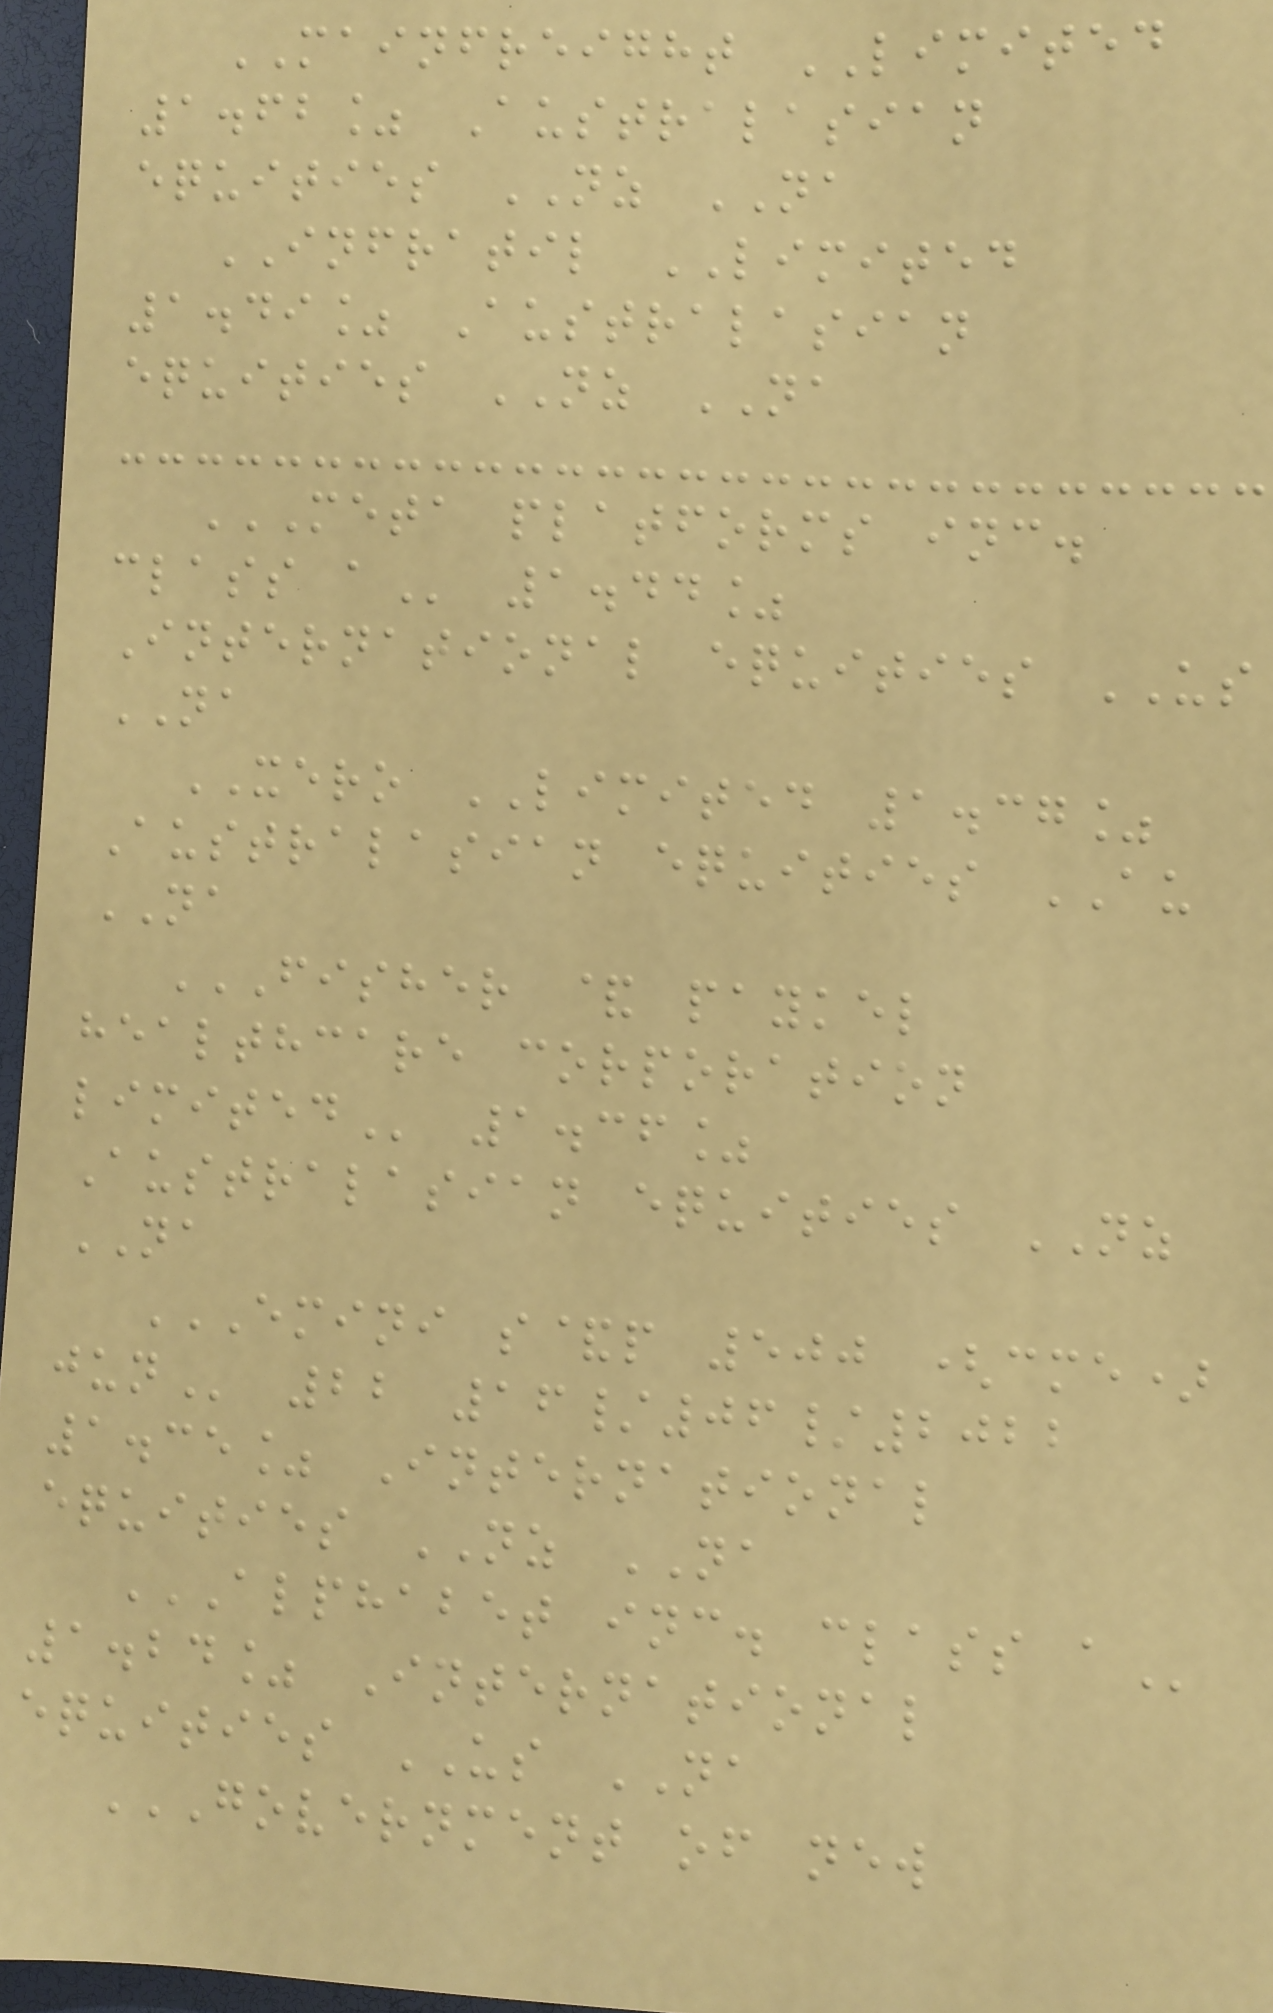MAINFREIGHT LIMITED
1.62% Australasian
equities NZ NA
INFRATIL LIMITED
1.49% Australasian
equities NZ NA
META PLATFORMS INC.
CLASS A 1.44%
International equities US
NA
XERO LIMITED 1.37%
Australasian equities AU
NA
FISHER & PAYKEL
HEALTHCARE CORPORATION
LIMITED 1.36%
Australasian equities NZ
NA
EMINI S&P 500 (CME)
JUN 22 16/06/2022
1.35% International
equities NZ NA
ALPHABET INC. CLASS A
1.24% International
equities US NA
GOVERNMENT OF NEW
